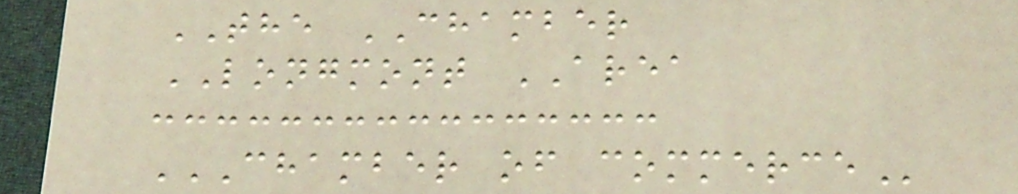THE CHAMBER
LONGMONT AREA
CHAMBER OF COMMERCE
